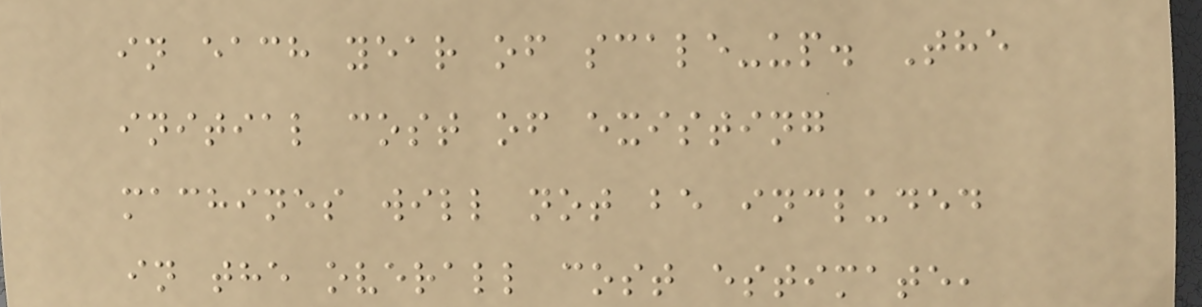in each year of scale-up. The
initial cost of existing
machines will not be included
in the overall cost estimate,
